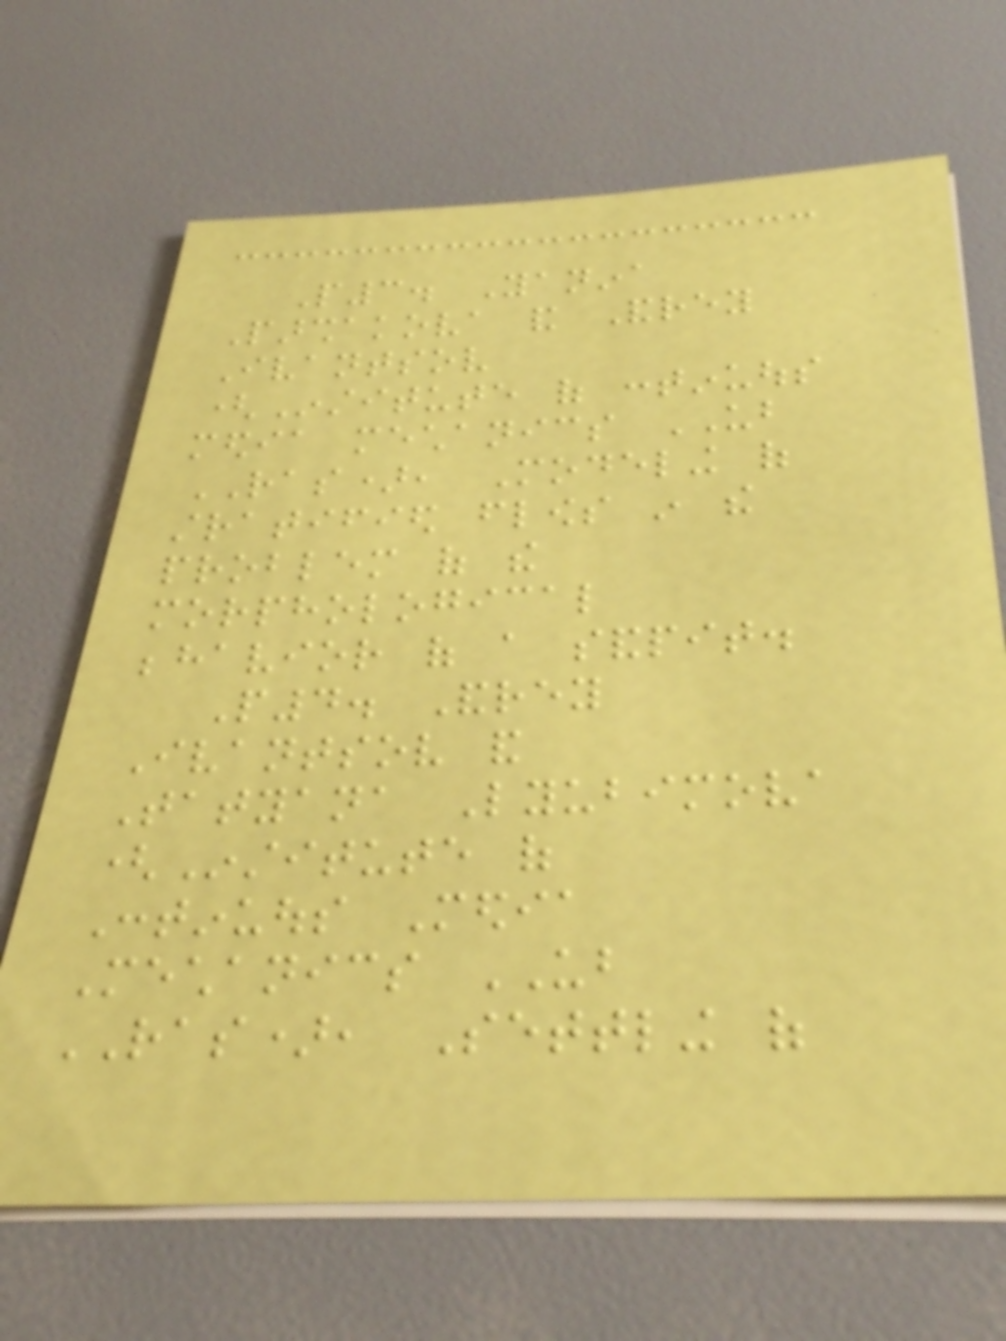P3. Yanina
Parshakova and Andrey
Ivantsov
(Institute of continuous
media mechanics UB
RAS), Modeling of
stratified flows in the
problem of the
morphological
behavior of a sandpit.
P4. Andrey
Ivantsov and
Tatyana Lyubimova
(Institute of
Continuous Media
Mechanics UB
RAS), Settling of
